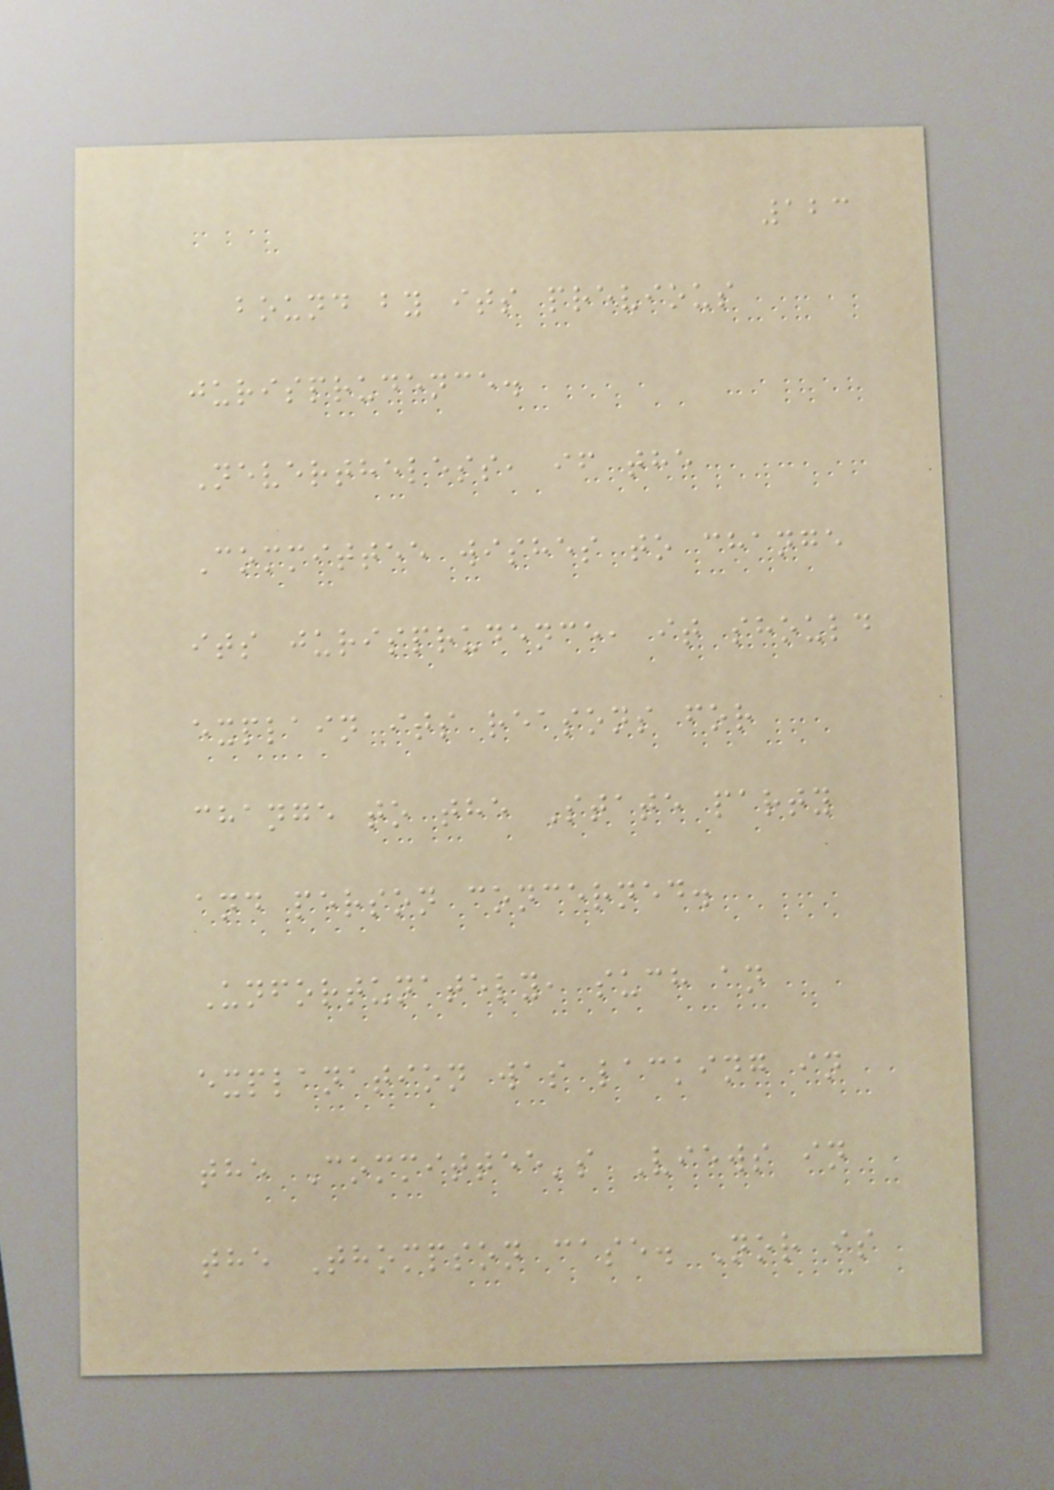123
bound by its previous
jurisprudence.
Nevertheless, if the
Committee wishes to change
its jurisprudence, it should
explain its reasons for
change to the State party
and person concerned.
Unfortunately, such an
explanation was lacking in
the Committee's Views in
the Thompson case. Nor is
